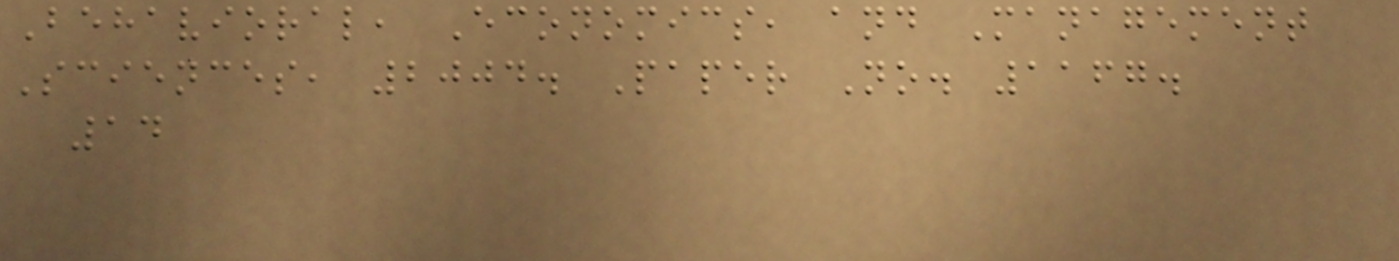Behavioral, Economics, and Management
Sciences, 2004. Paper No. 1167.
14
